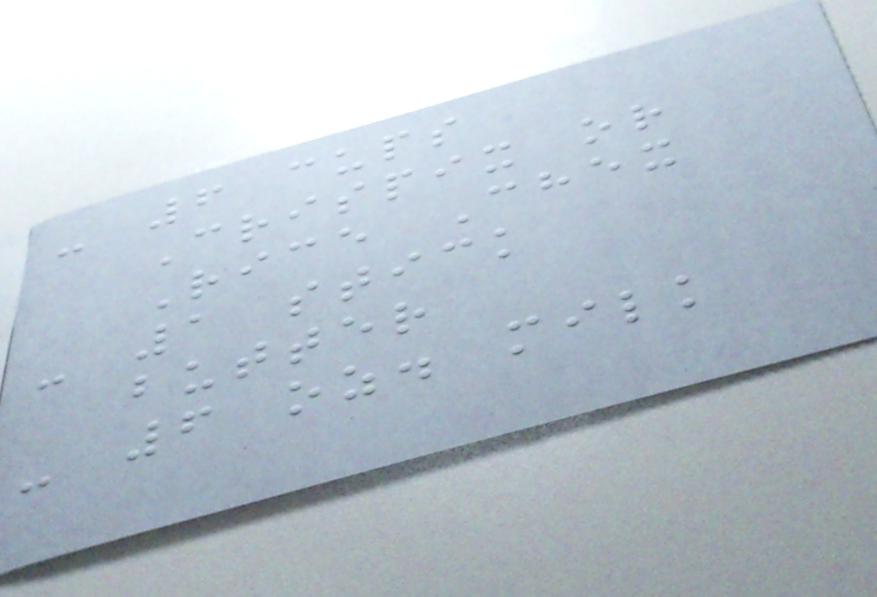- 6 cups
Crispix or
Rice Chex
- 1 stick
butter
- 6 oz. milk
